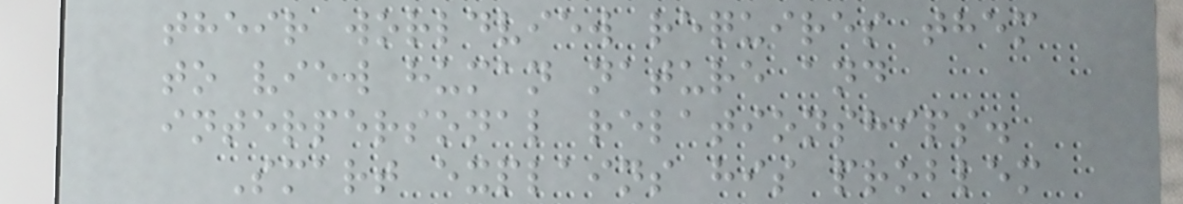their worldview requires them
to view human nature and
interpersonal relationships.
Smart explains his problem
